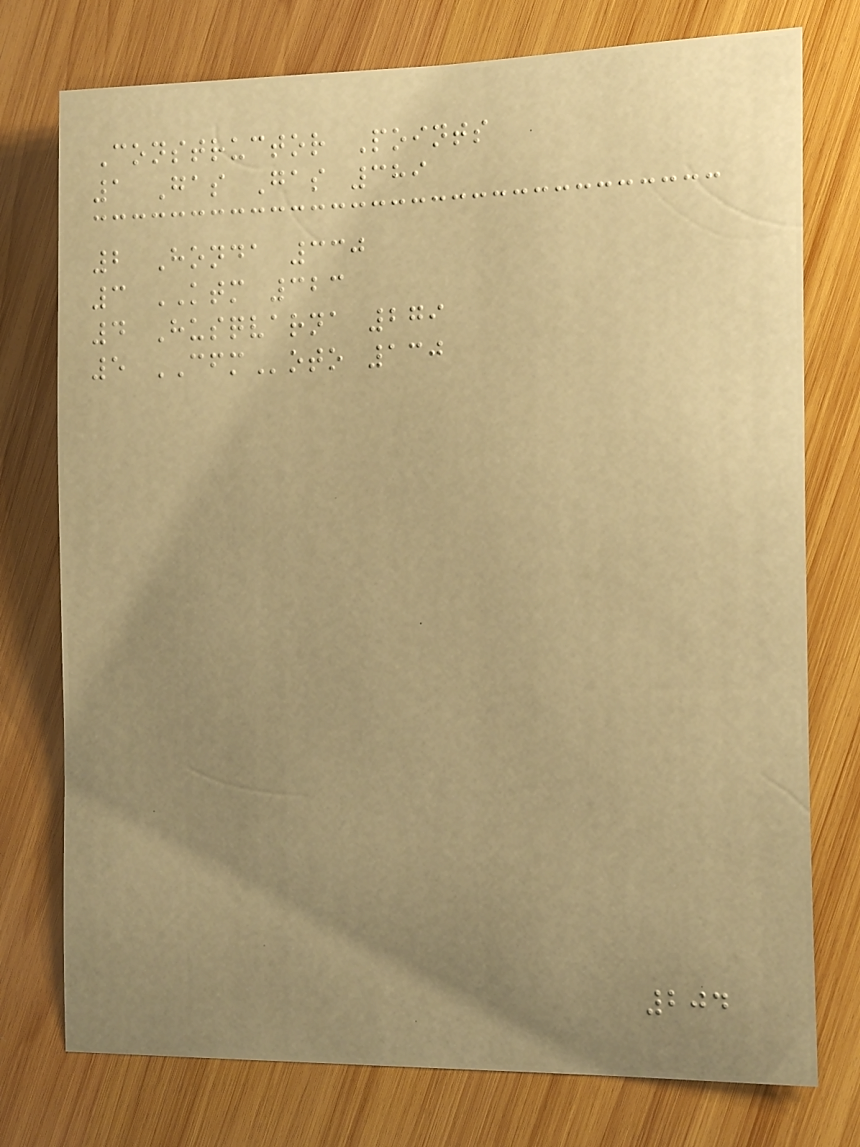Constructor Points
1 Gas Gas 389
2 Honda 330
3 KTM 323
4 Husqvarna 279
5 CFMoto 130
204
